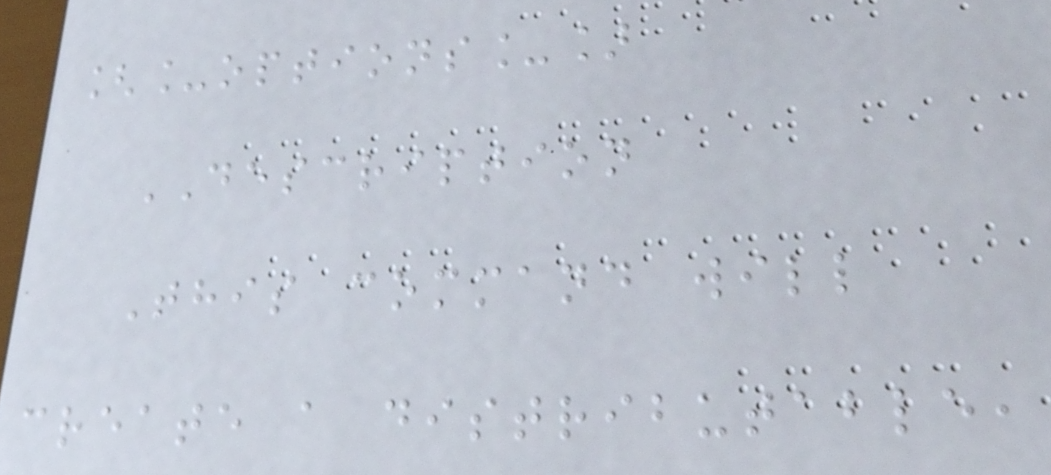[_options_]
DESCRIPTION
This command will
create a distributable,
